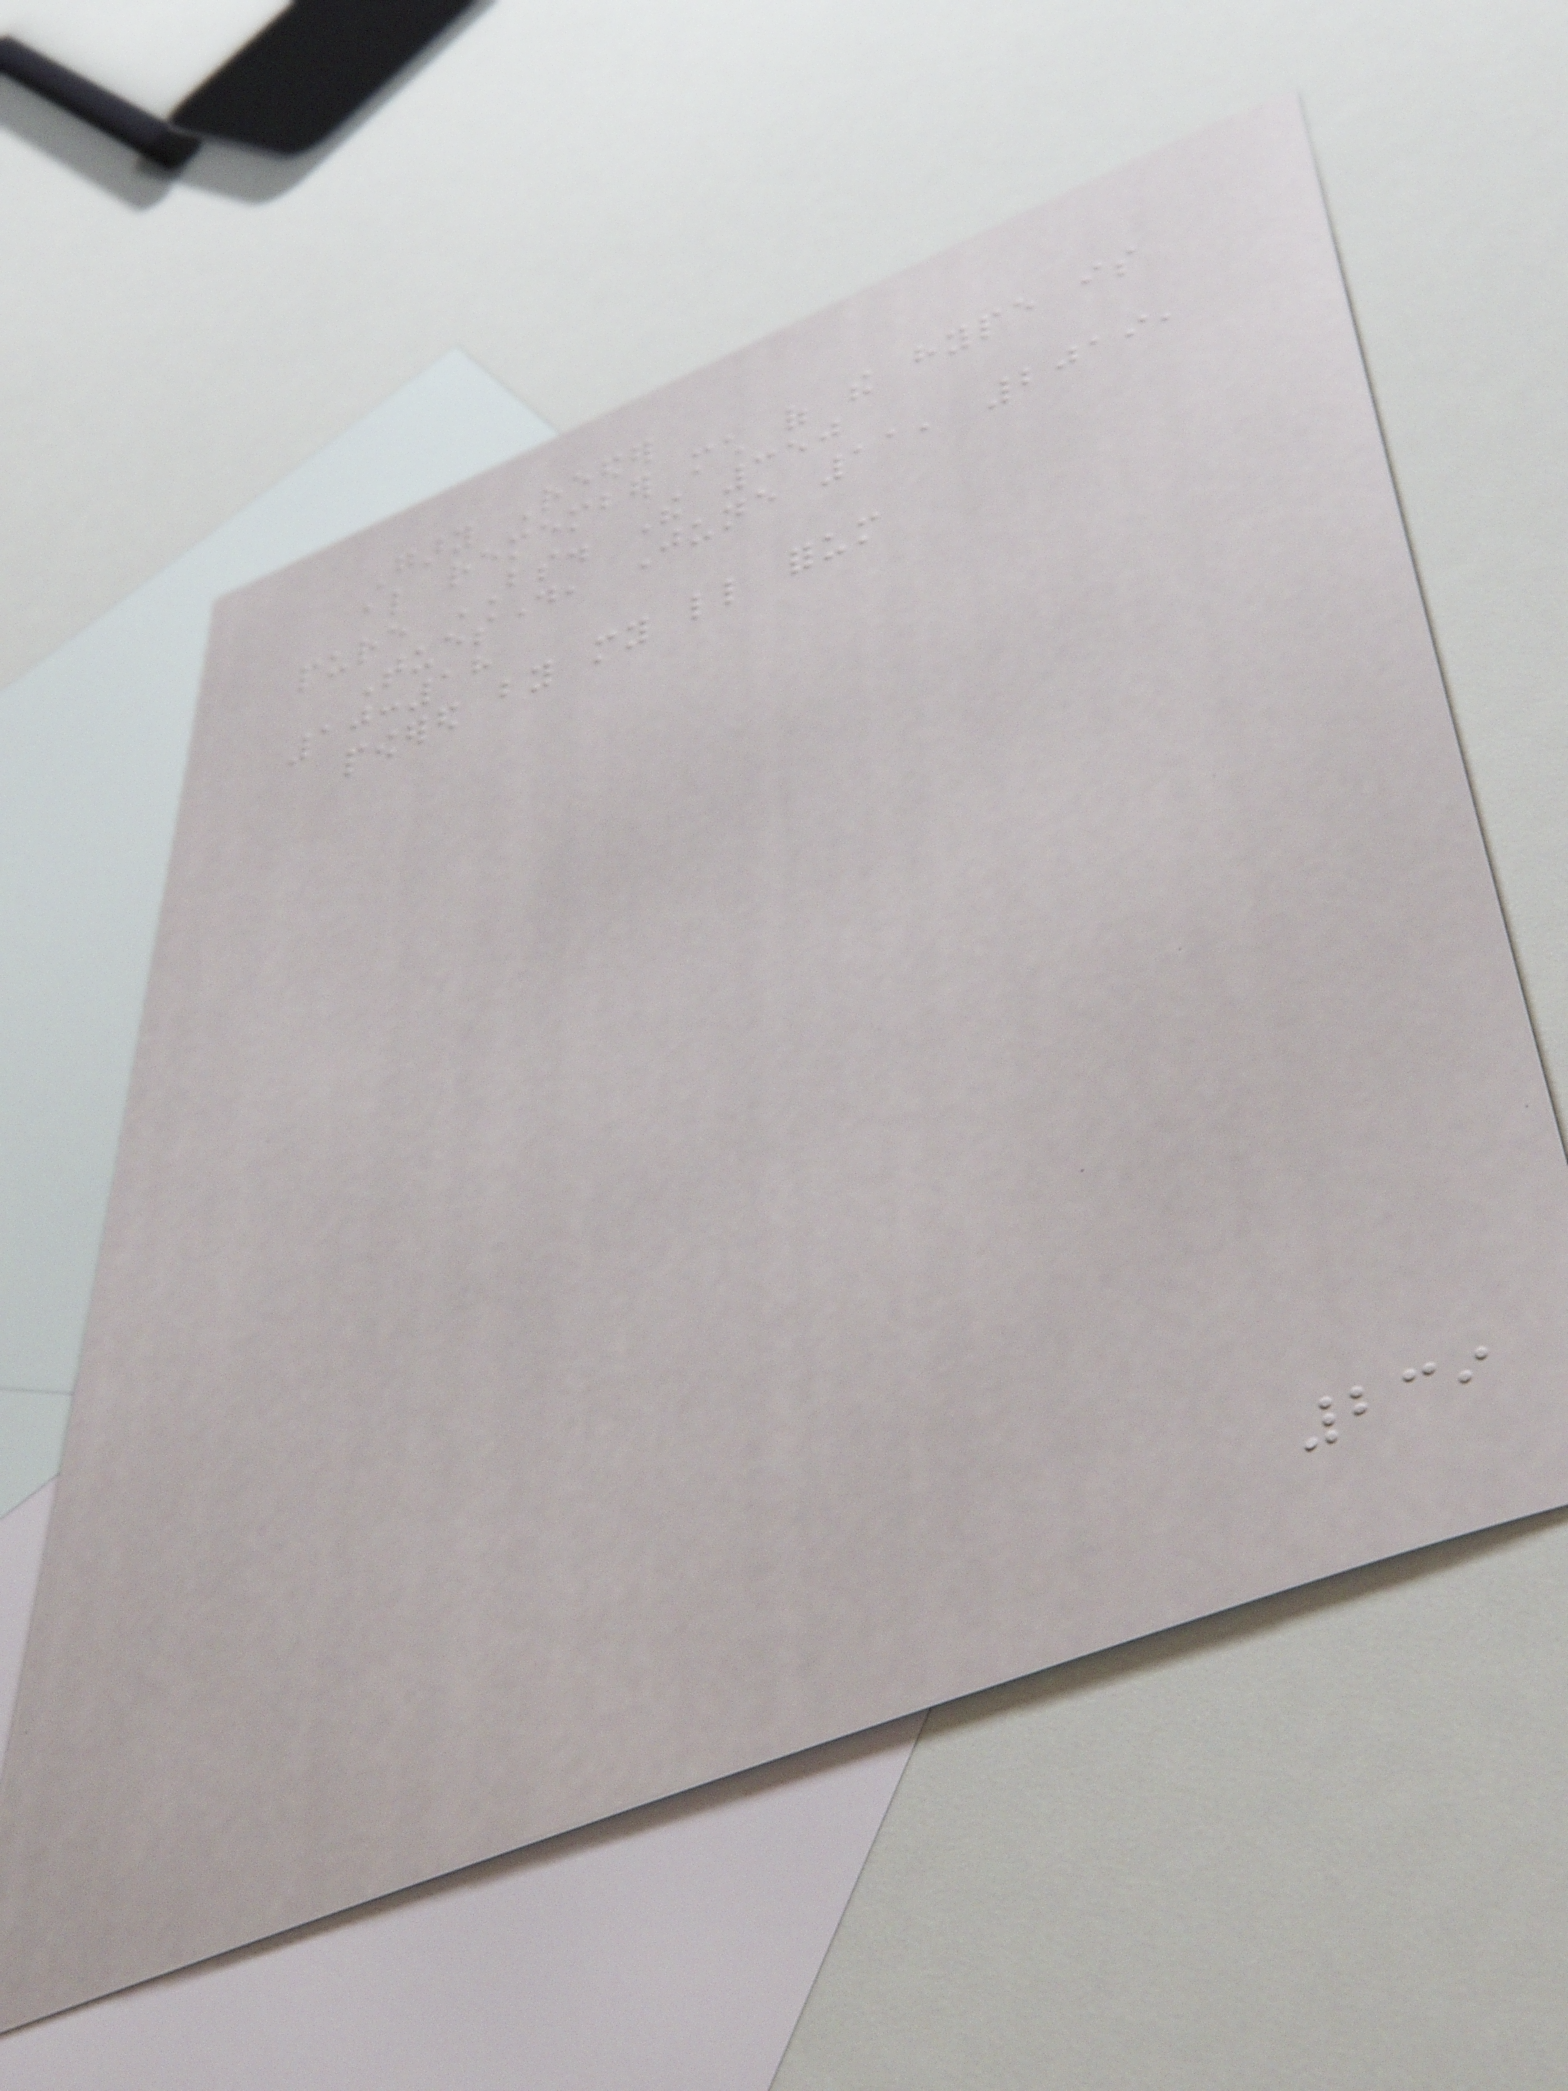Gary Reeder
also remember much of the hype is
pure BS. The 350
Tuesday, June 11, 2019,
10:18
powered by my little forum
239
